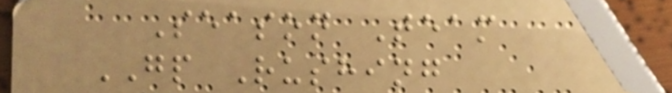Season Team
GP Rushing
